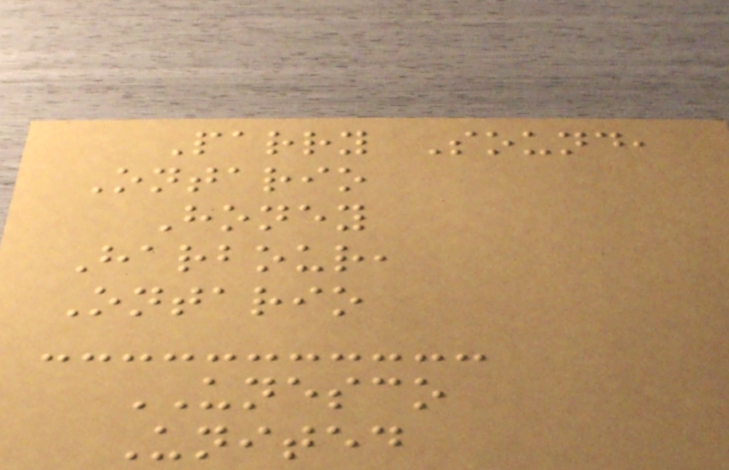Parry Sound,
Ontario
Honey
Harbour,
Ontario
UNESCO
United
